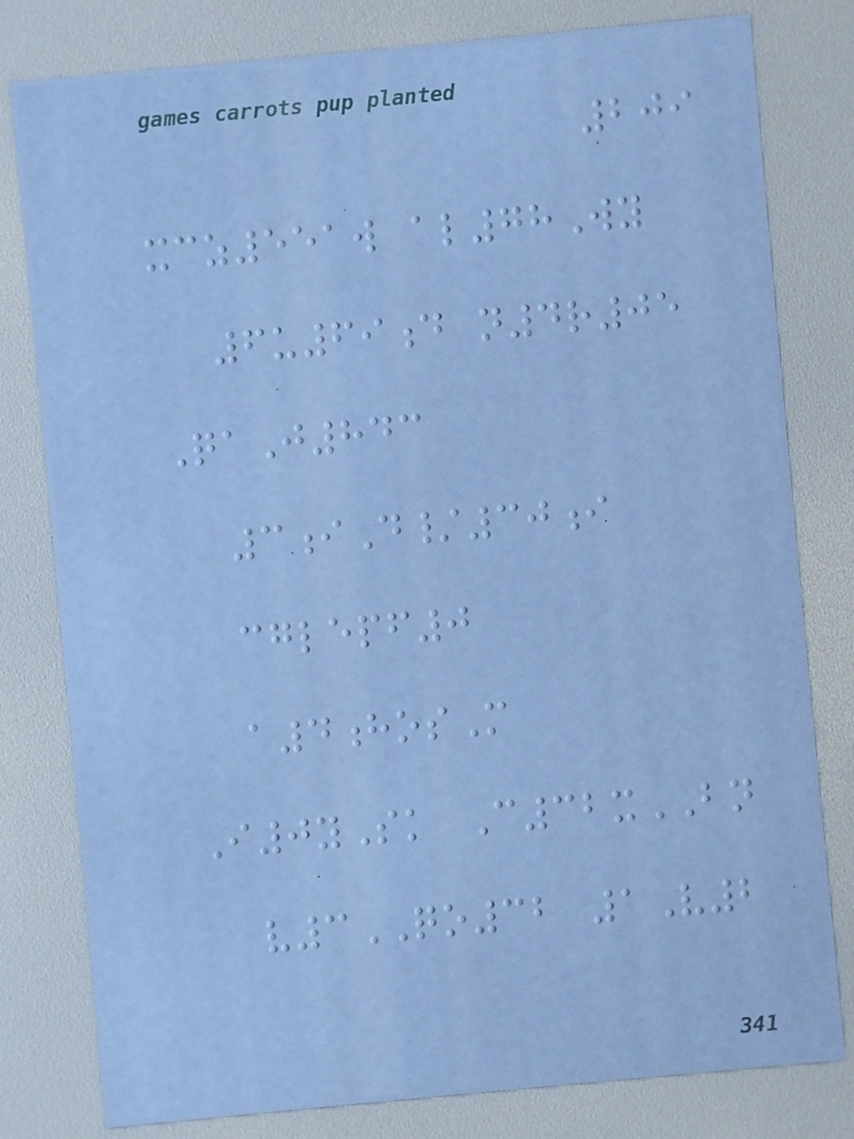209
xcz551w al78Wy
6u69d n4r05
QaJ843
3iD/30i
cglepf0
a4hosM
I0ySk C32xBN
v3QO32 1V2
